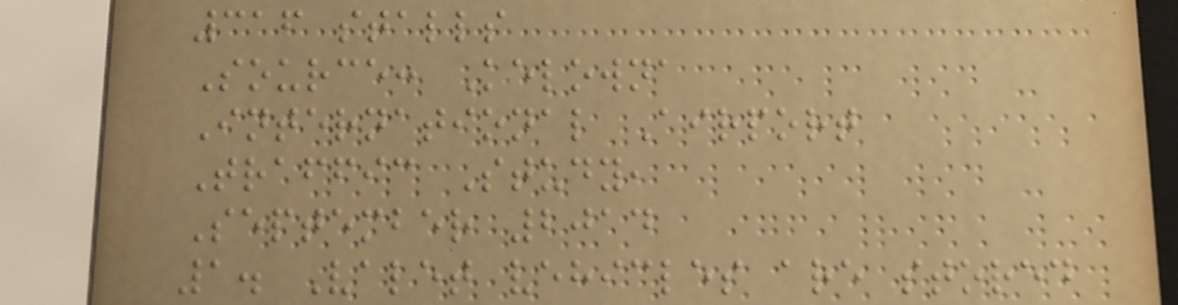316 stalls
Source: Kelowna
International Airport
Traffic Study,
September 2014
1. Valet vehicles are stored
